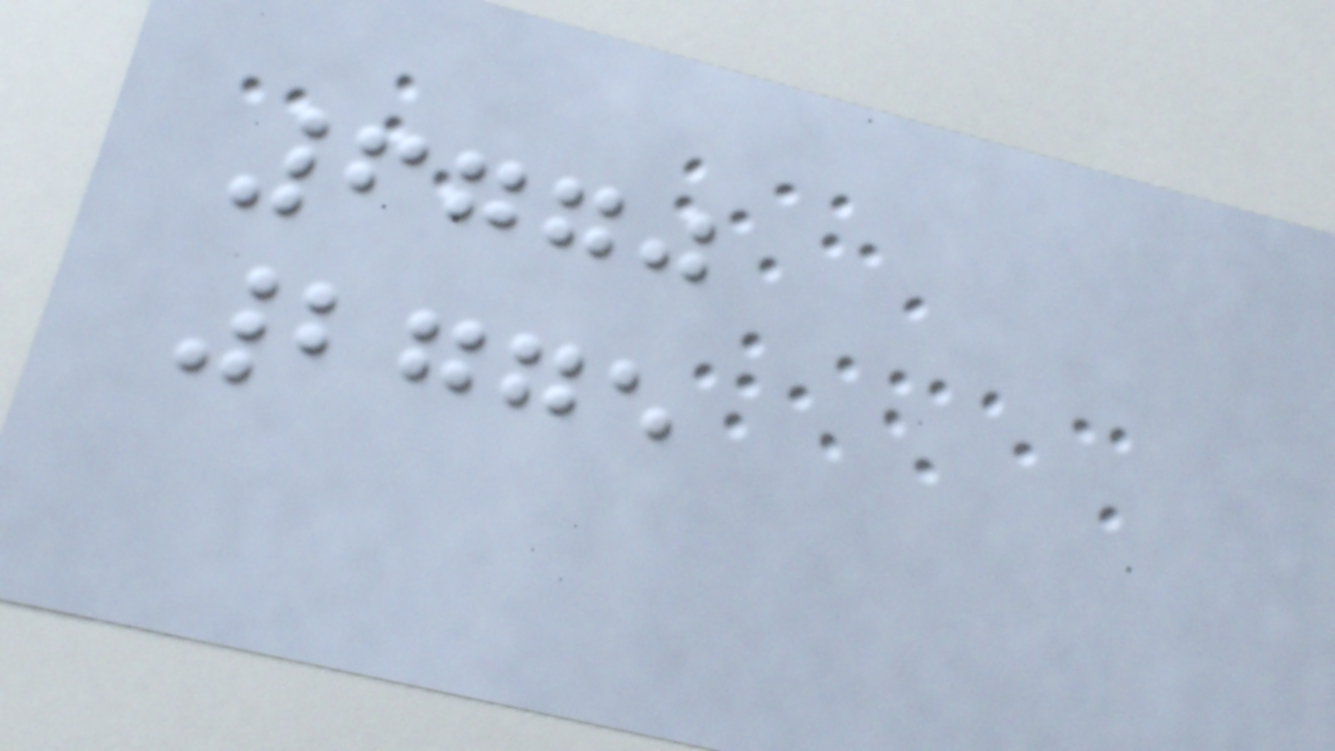6770
2775
